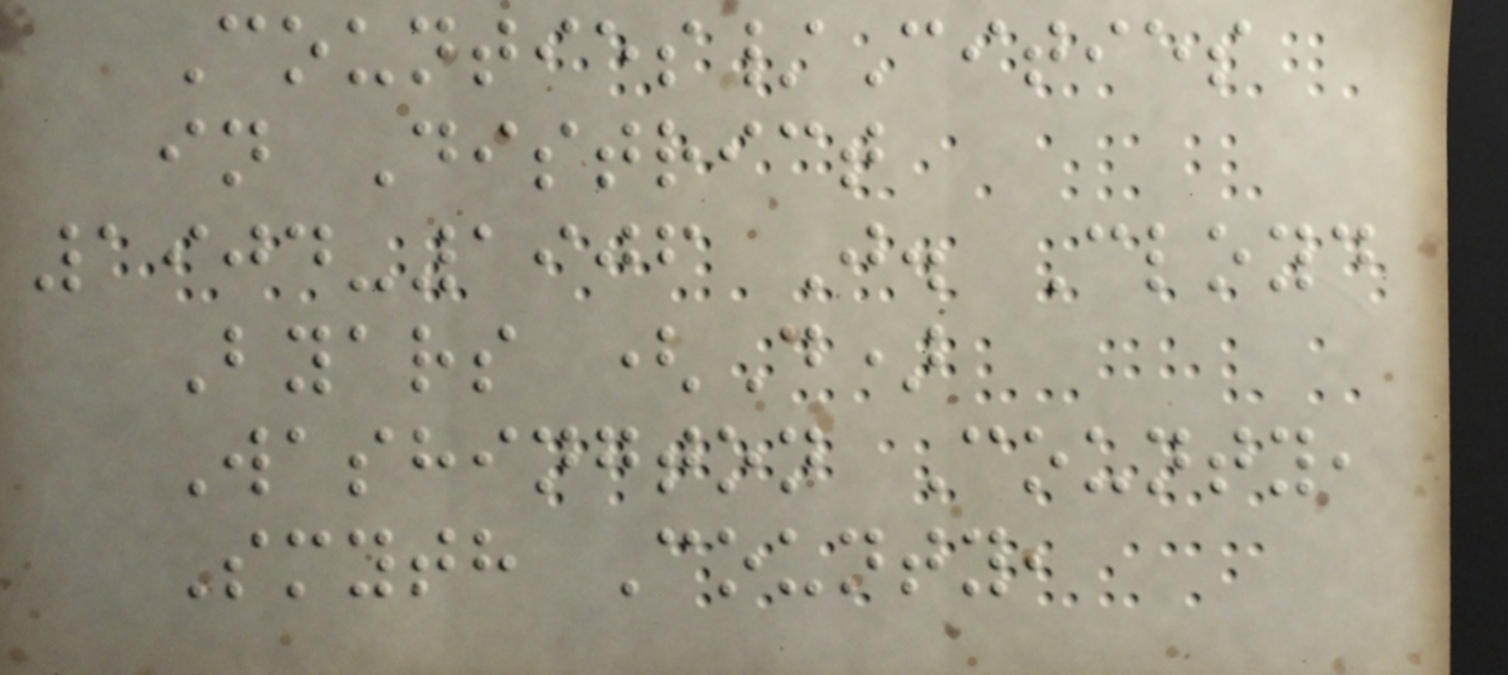Counties/Cities
in District
1904-1906 J. Cloyd
Byars (D)
Washington County,
Smyth County,
